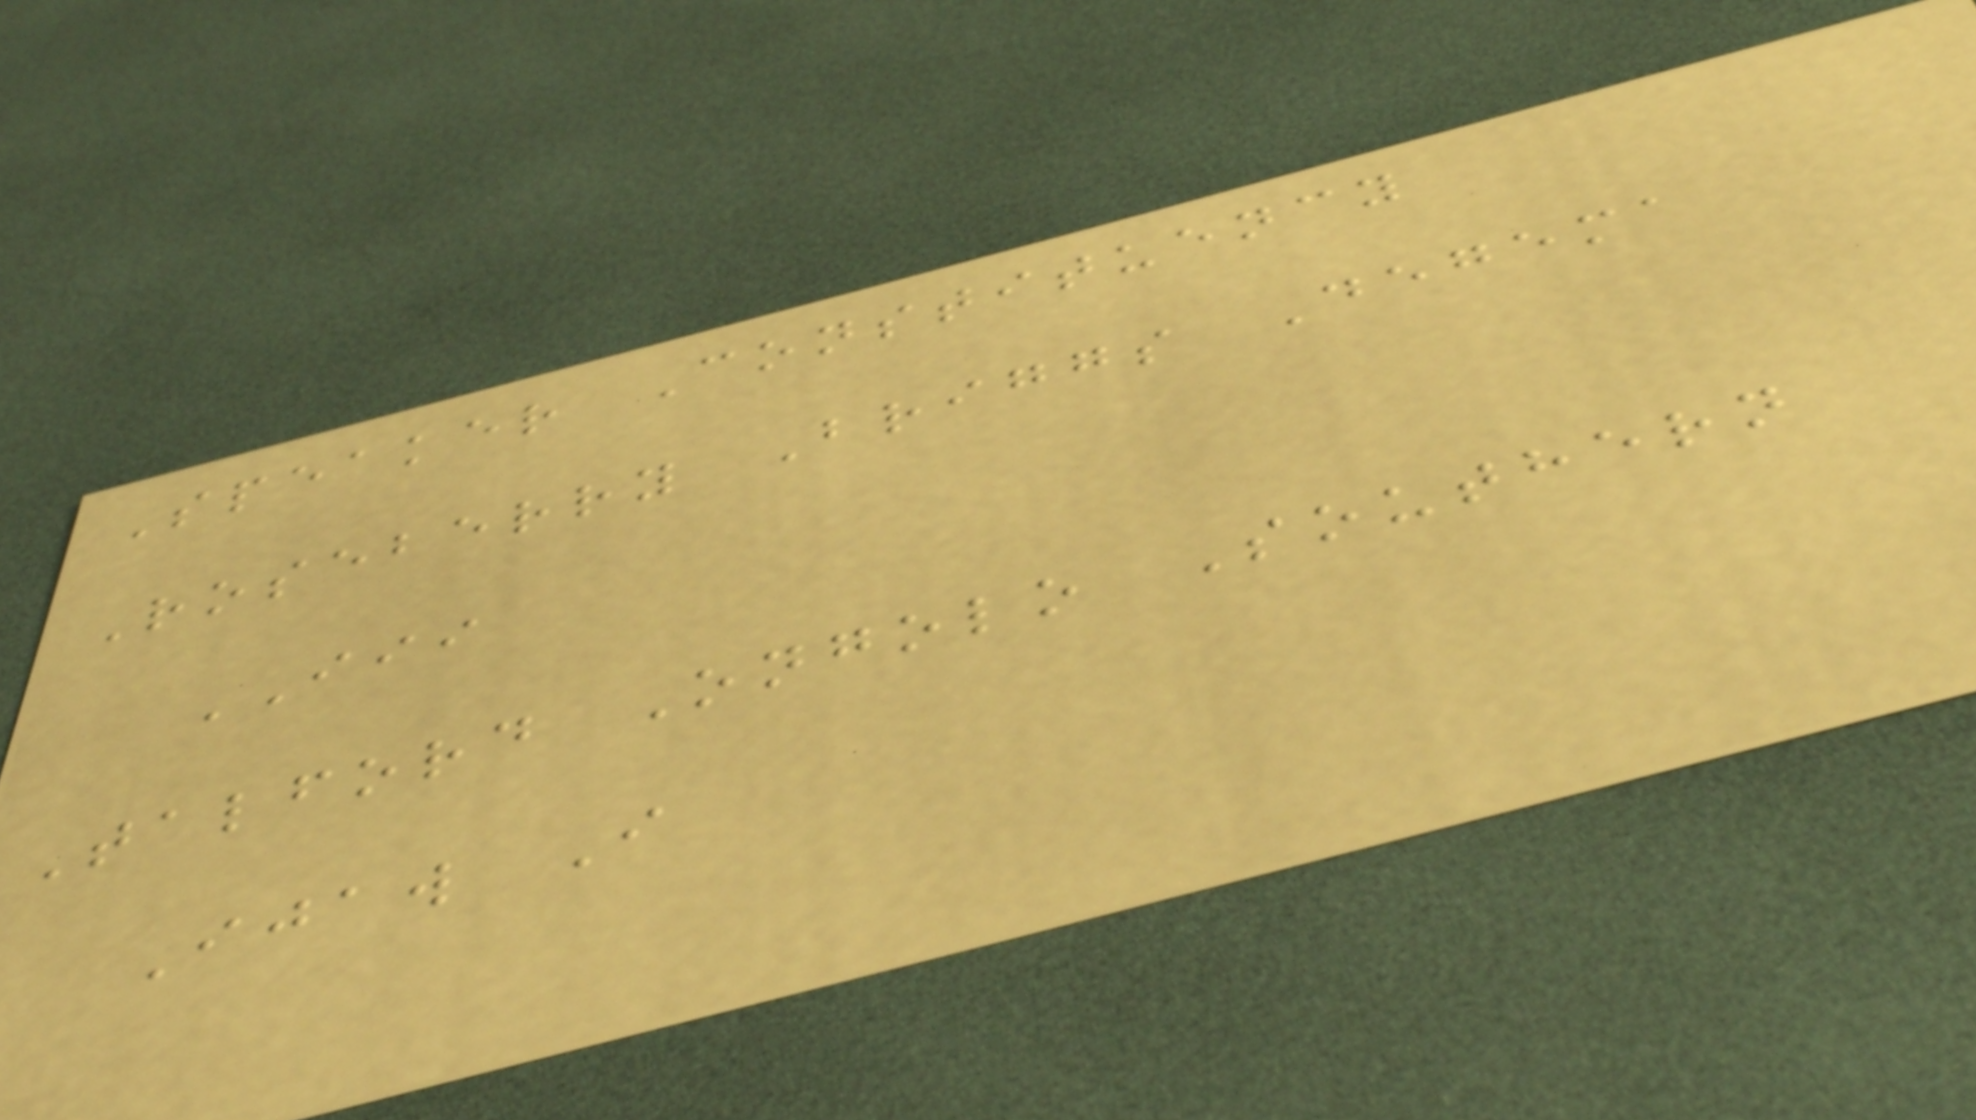Speaker Constituency
Roseberry Briggs Degema
III
Talford Ongolo Southern
Ijaw I
